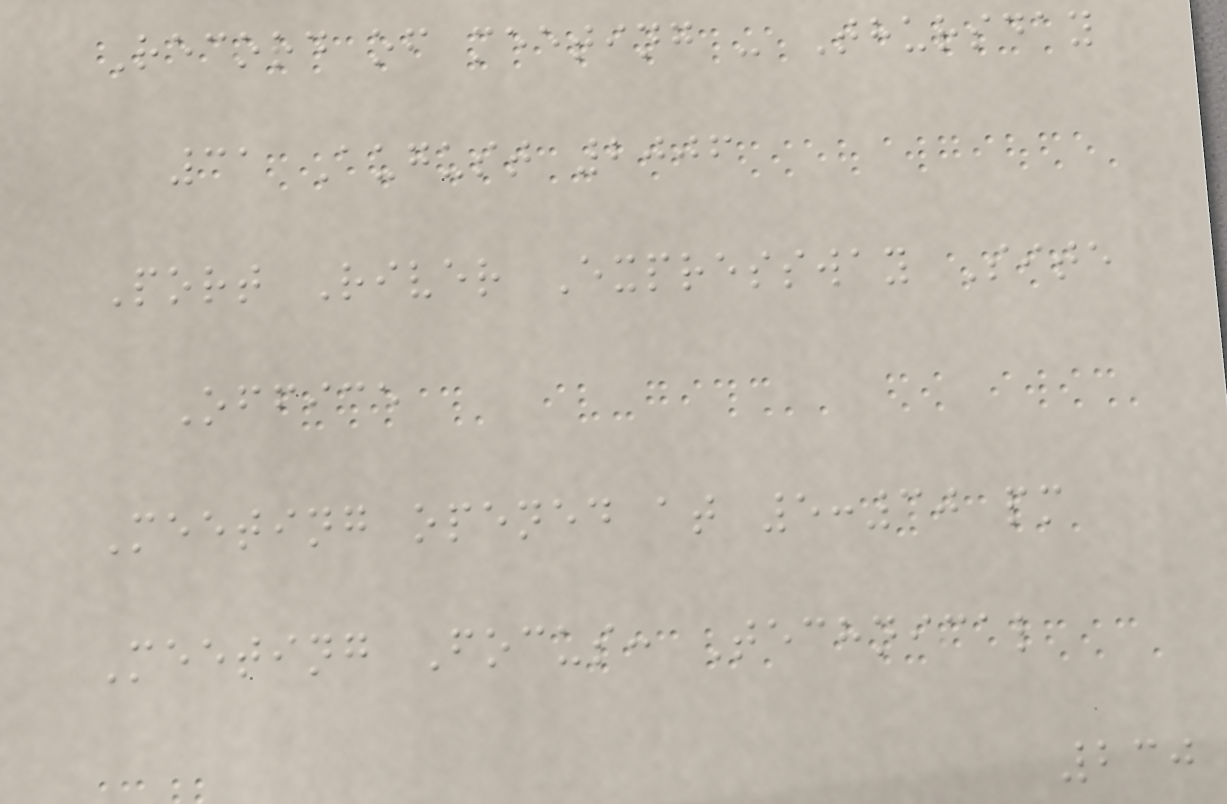Record of meeting - Thursday
31 August 2006
Port River Expressway Site
Office
Meeting opened at 5:30 pm
Meeting Focus: Technical
230
